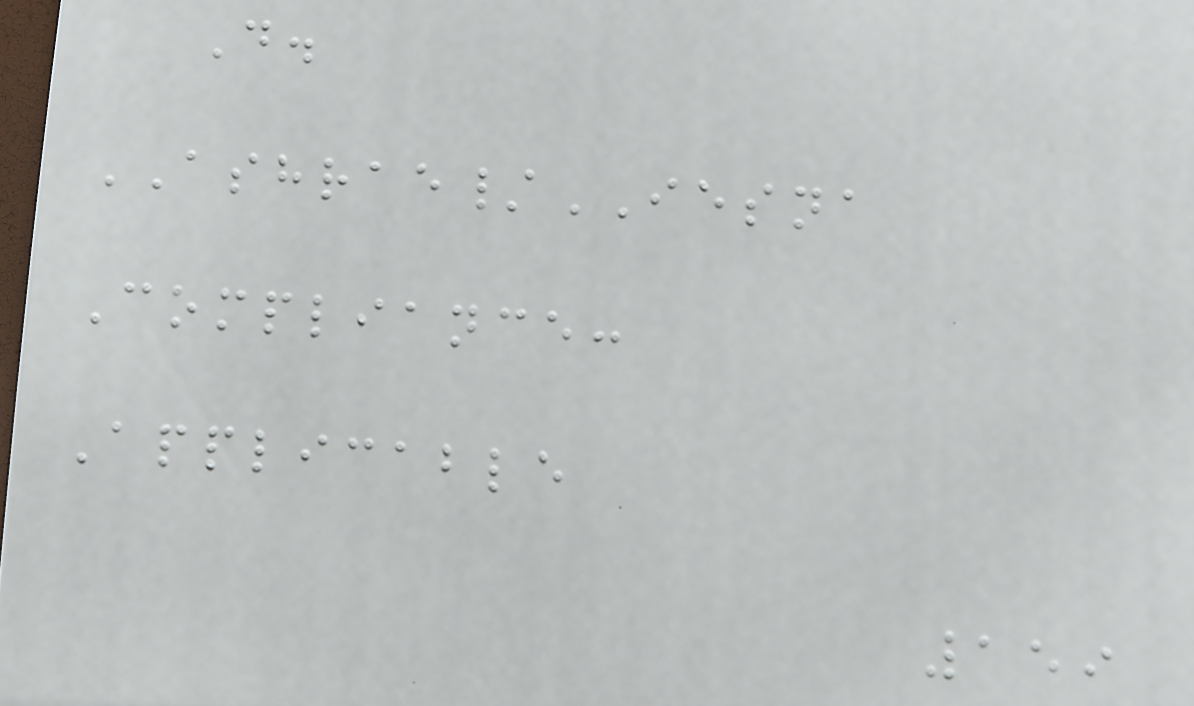D.
ASHRAE/IESNA
Compliance:
Applicable
159
